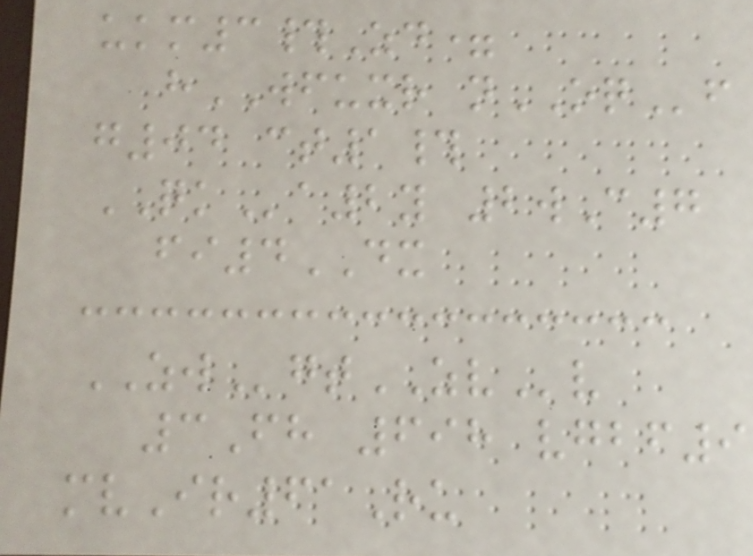ukm3#Zd=
hWFUXR nOQf
g04 ct1#
QKa2y 2wC7
fi4DX
ZWgtZVv
3Fh 698 vgbf9
mvIr61Ru
